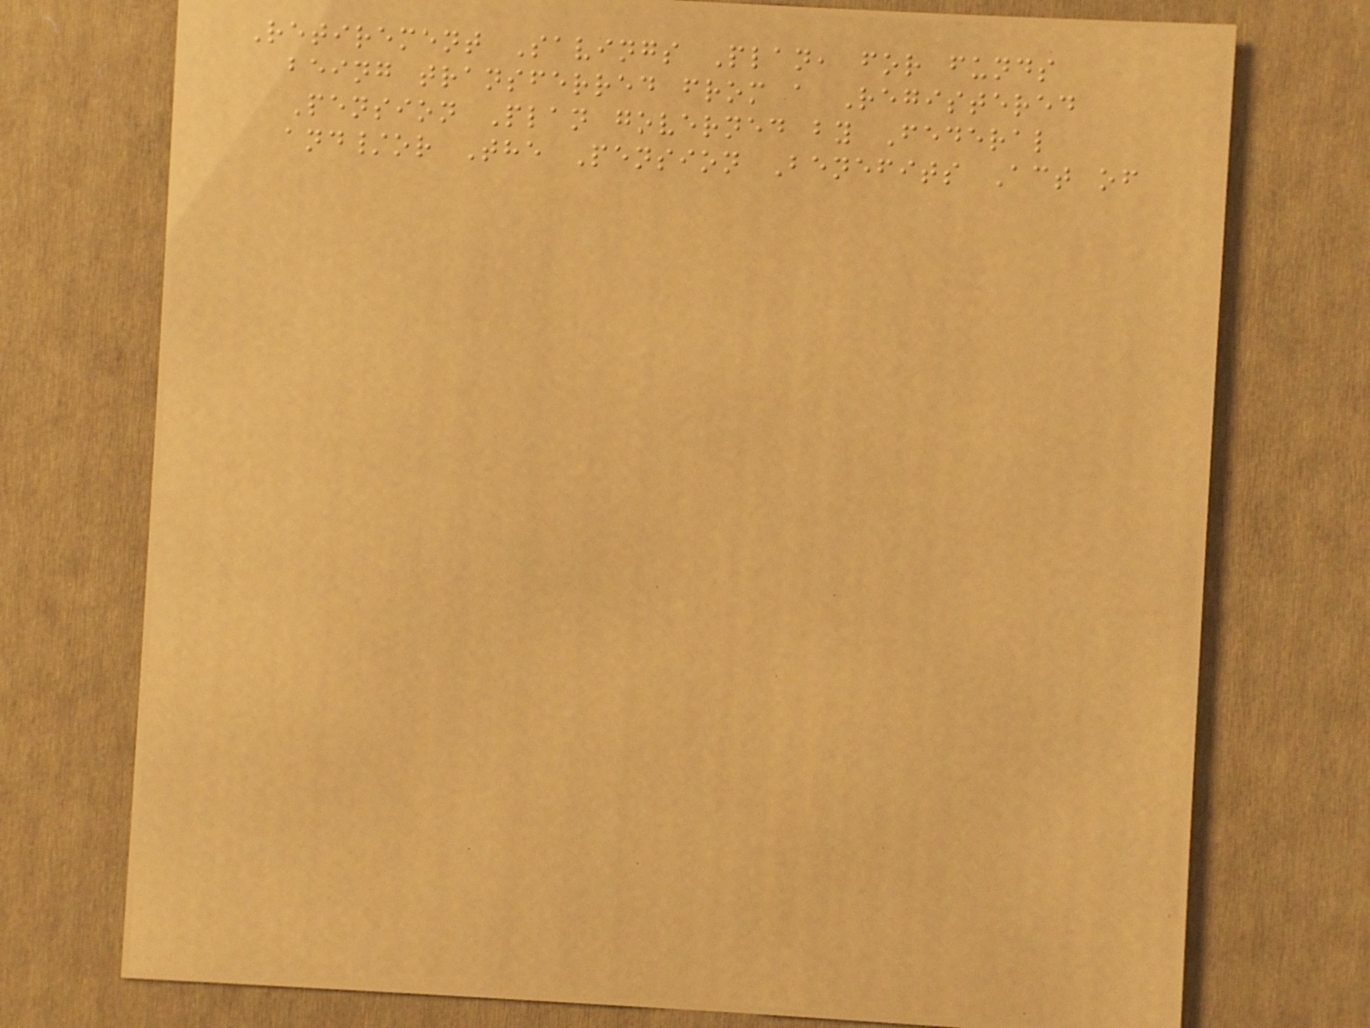Retirement Savings Plan, for funds
being transferred from a Registered
Pension Plan governed by Federal
and/or The Pension Benefits Act of
